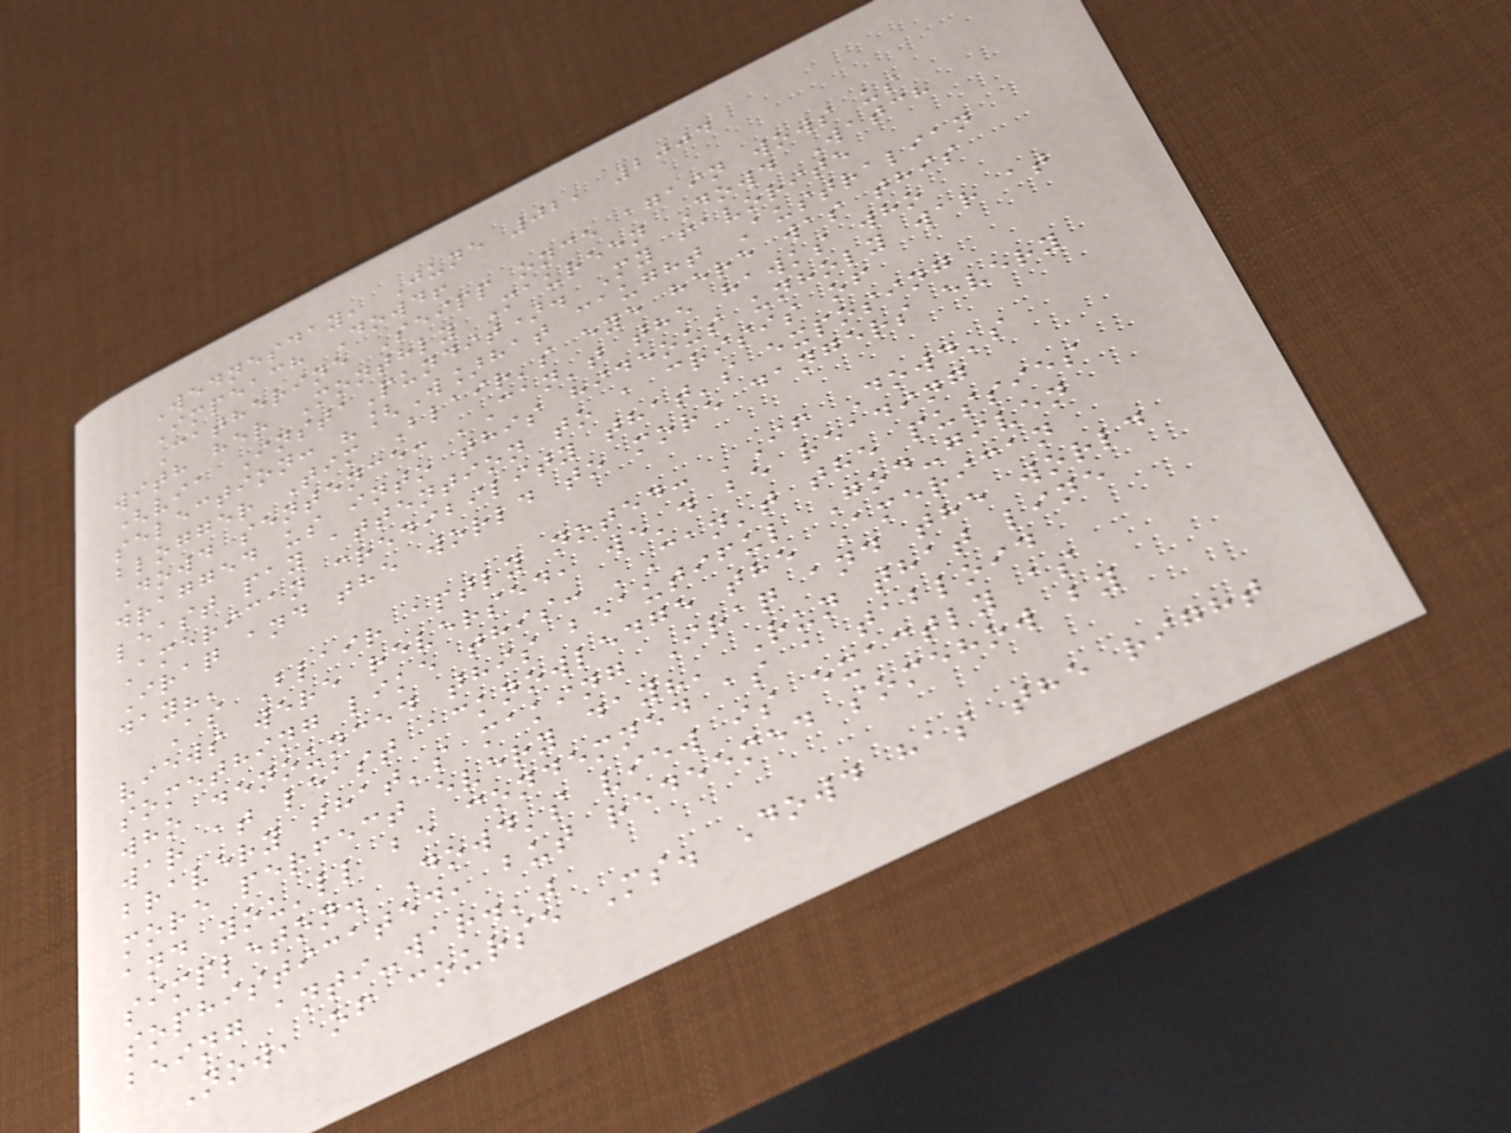Wednesday, June 02, 2004
Impeach Dowd!
Catherine Seipp once again wows us
with her Monthly Maureen Dowd Watch
(via InstaPundit). My favorite
selection: "[W]hat caught Australian
blogger Tim Blair's eye here was this
Dowd sentence: 'Can't the hawks who
dragged us into this hideous unholy war at
least pay attention to a crisis of
American credibility that's exposing
Iraq and the world to more dangers every
day?'
As Blair aptly noted: 'If Dowd's
views were reversed, we'd be reading
something like this: 'Can't the pussies
who denounced this beautiful God-given
war at least acknowledge the American
bravery that's making Iraq and the world
more perfect every day?' Run that line
and you'll be condemned as a tabloid
simpleton. Dowd's view is exactly as
sophisticated, but redeemed somehow by
being anti-war.'"
Now, of course Ms. Dowd has the right
